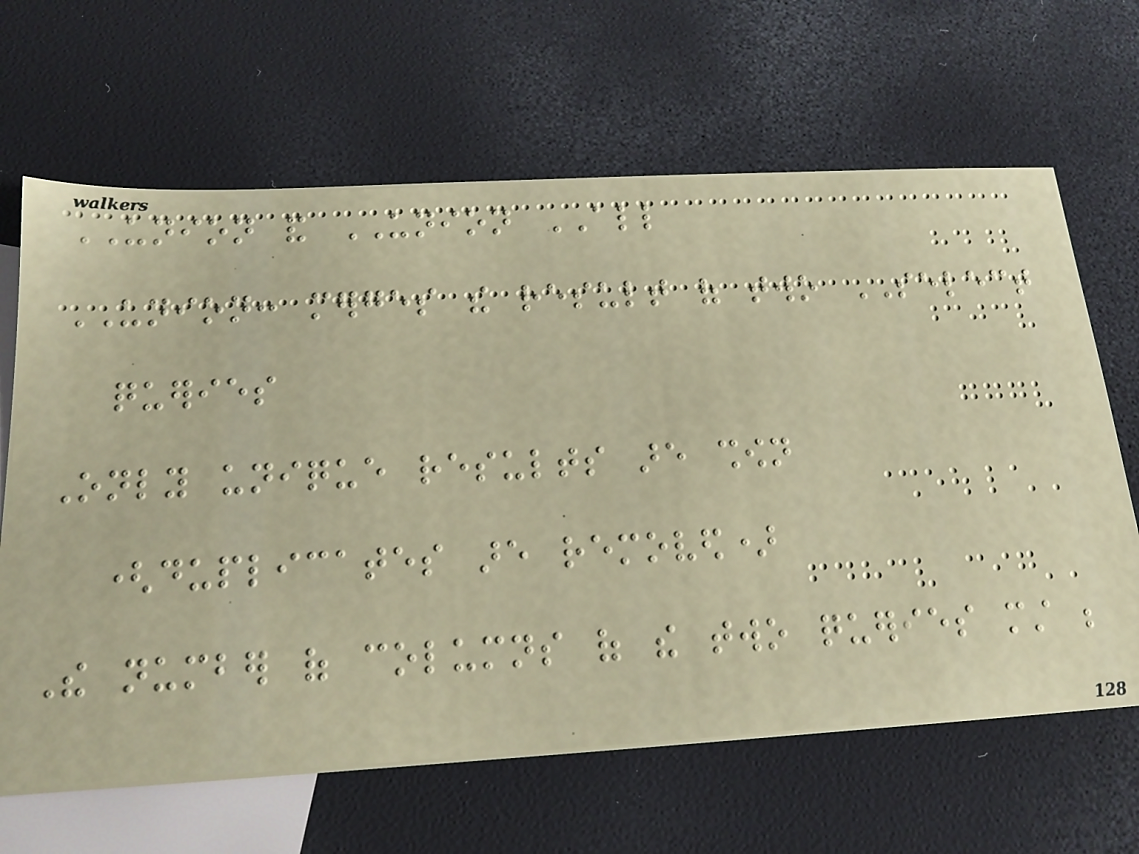UNION and UNION ALL
UNION: merges the result of two SELECT
queries
Only unique results are shown
(duplicates are removed)
The number of columns of the two queries must be
